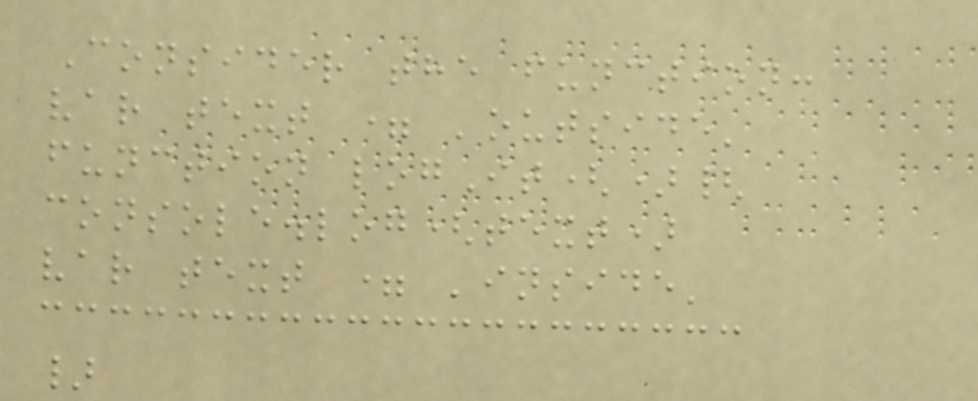Consider the function:
var text = 'outside'
function logIt(){
console.log(text)
var text = 'inside'
}
